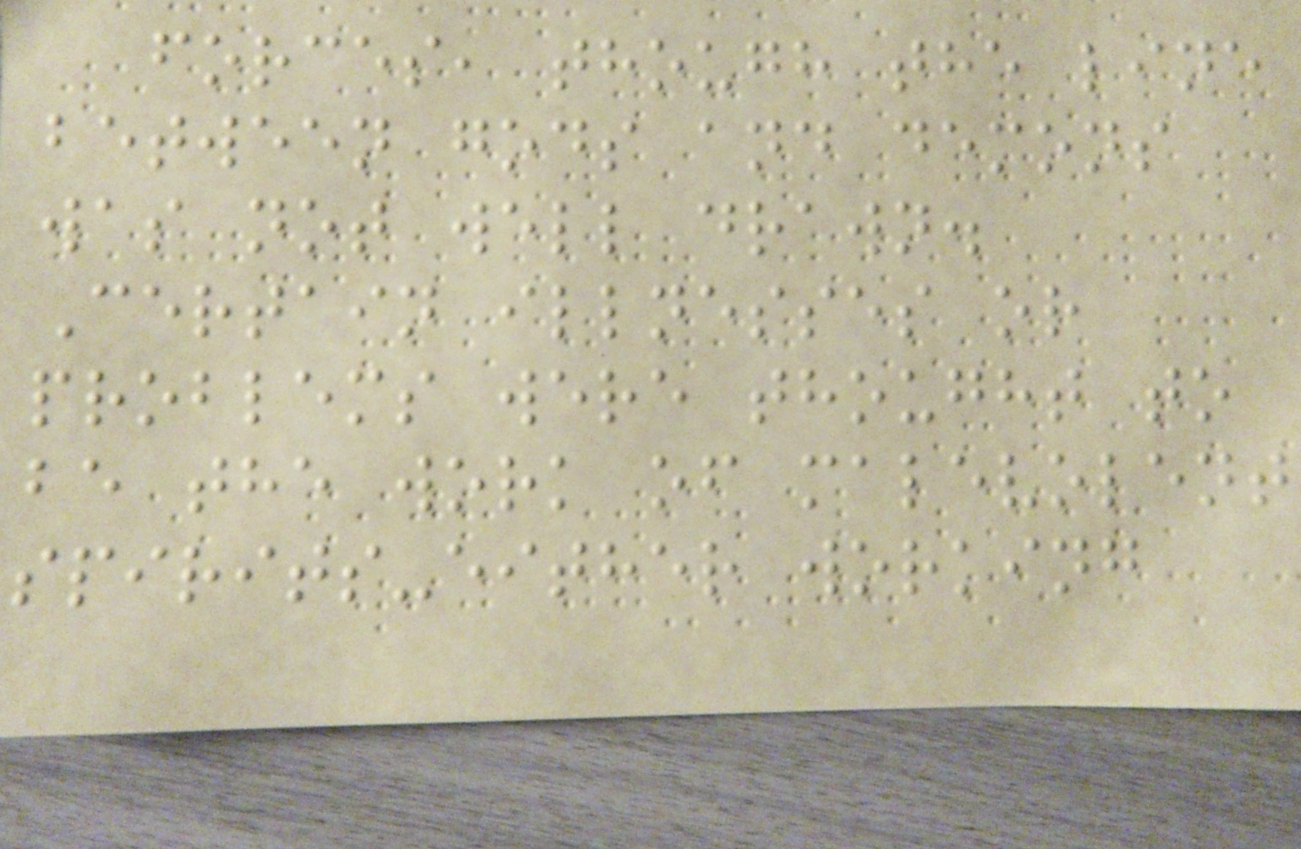forces, though the line
between gods and demons
was not well drawn.
Certain illnesses or
problems were thought to
be the work of malevolent
spirits-either working
